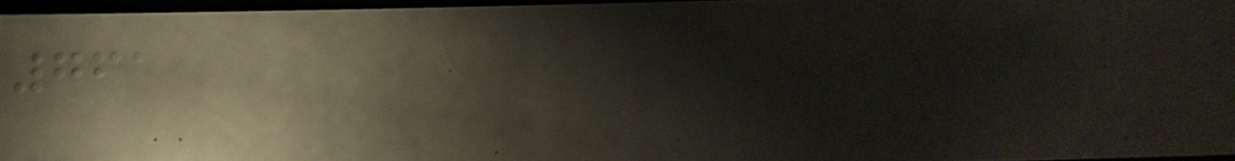761
